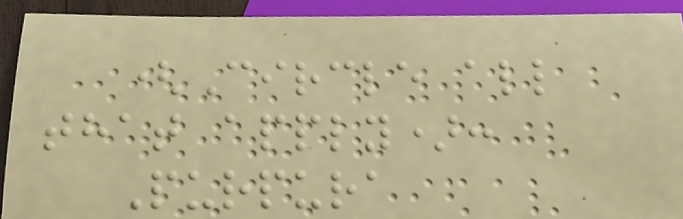(Circle all
that apply):
Purpura
